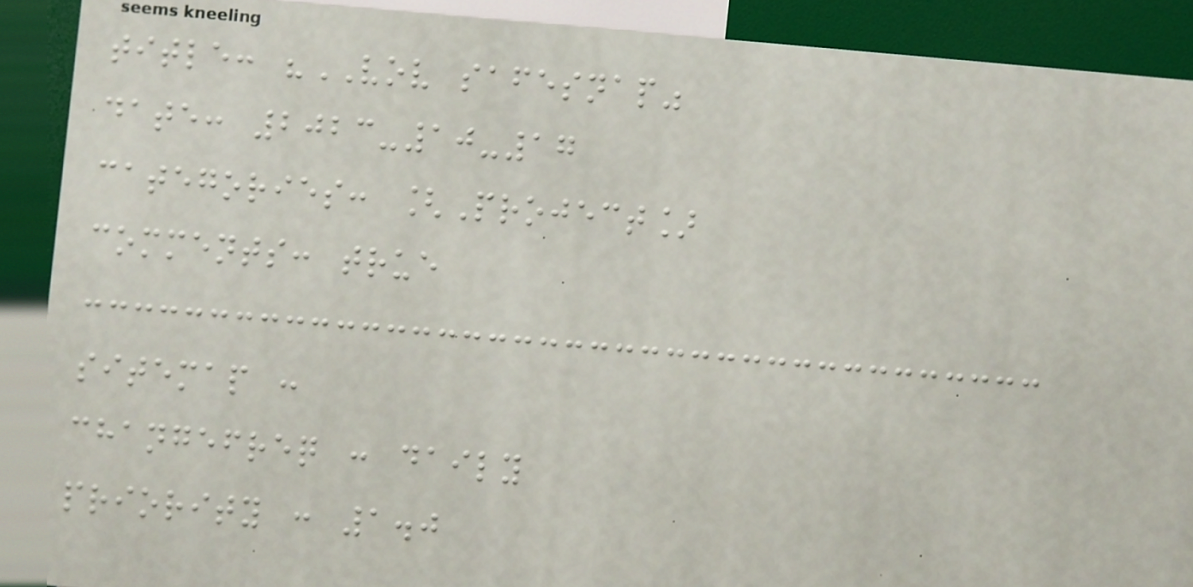title: "VOV safesnap"
date: 2023-10-17
categories: [Project]
comments: true
sitemap :
changefreq : daily
priority : 1.0
